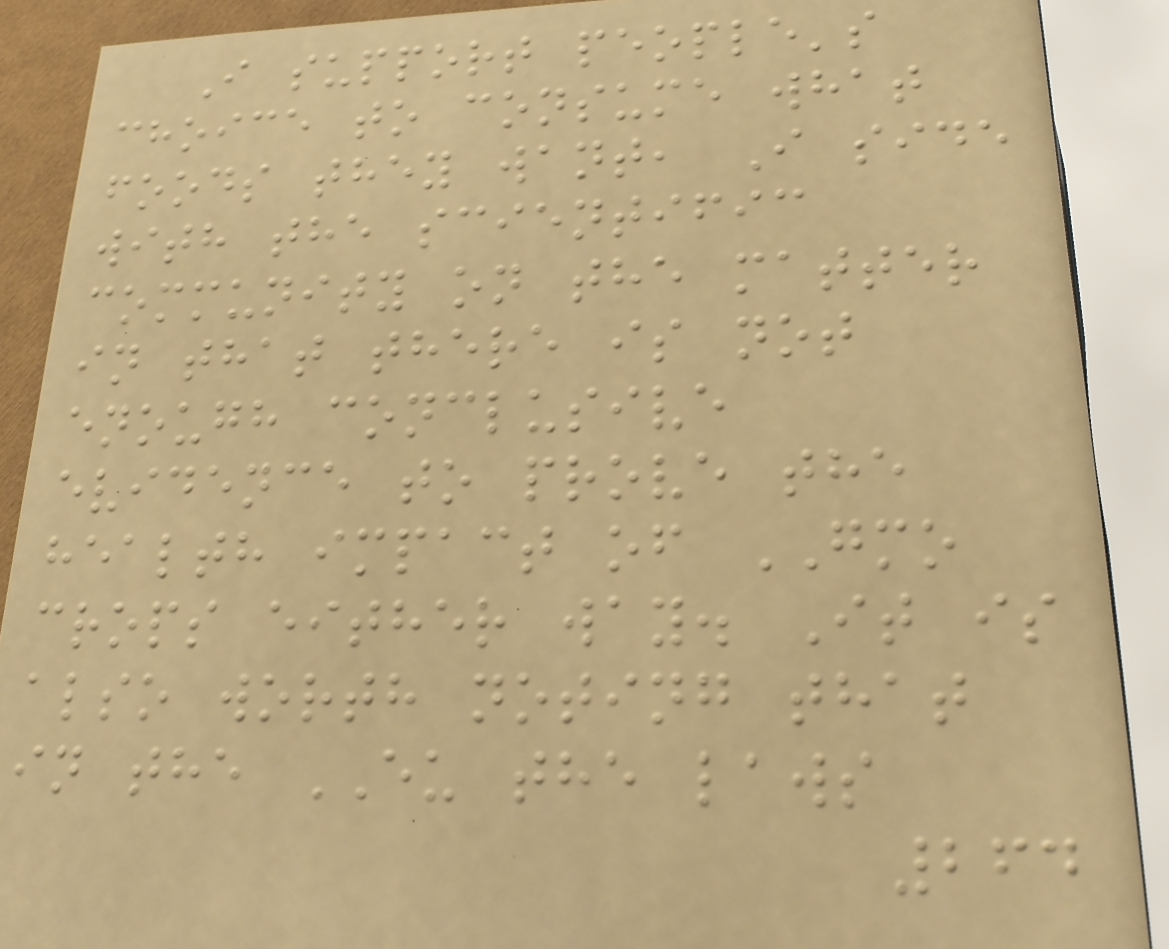I support people's
choice to consume what
foods they want, I side
with the scientific
community on the matter
in that there is not
enough conclusive
evidence to prove the
health impact of GMO
crops either way. It is
also worth noting that
in the EU the laws
264
